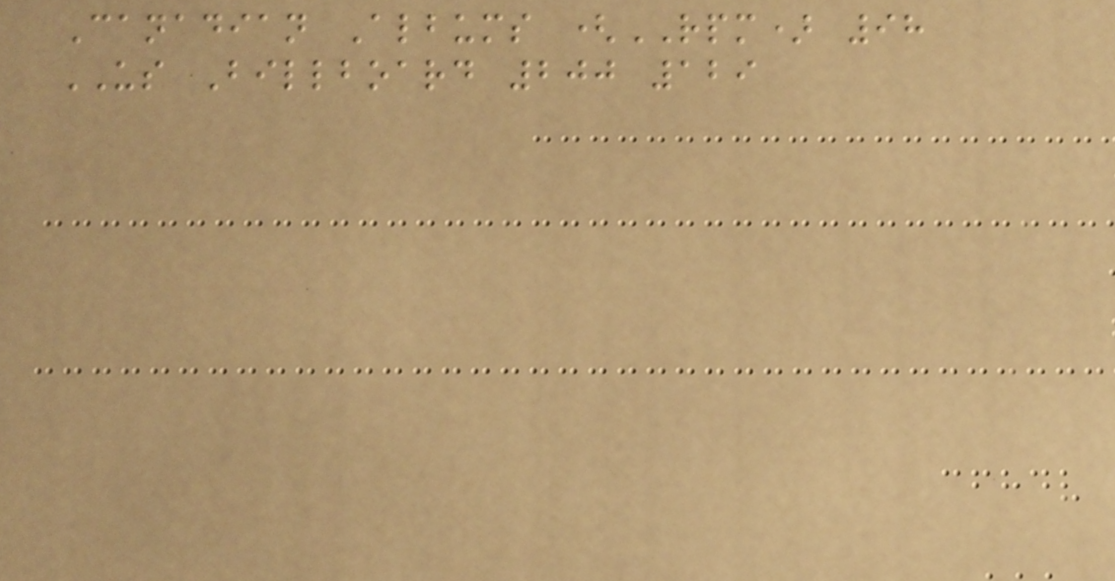Canadian Albums (RPM) 98
US Billboard 200 129
